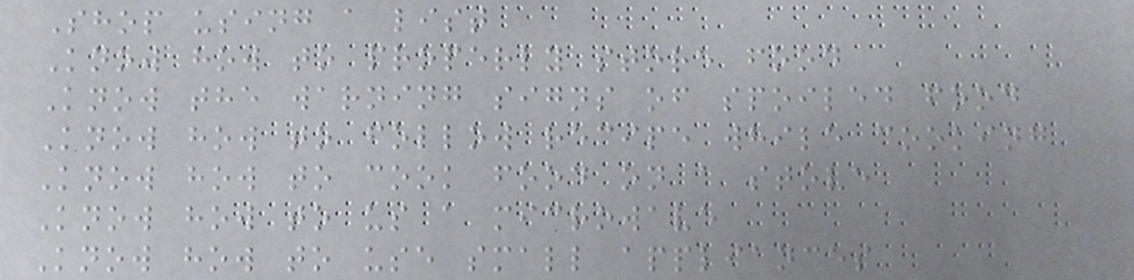Shop using a list
Know how to properly store food
Know the warning signs of spoiled food
Know how to follow recipe while cooking
Know how to cook food on a stove
Know how to us a microwave
Know how to use small appliances
